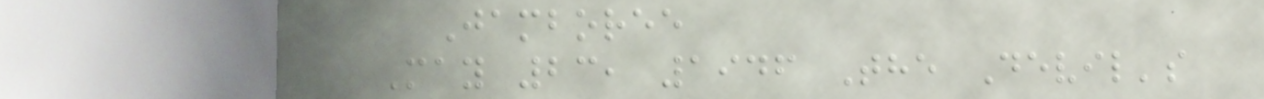Jamboree
May 23, 1946 The Devil's
